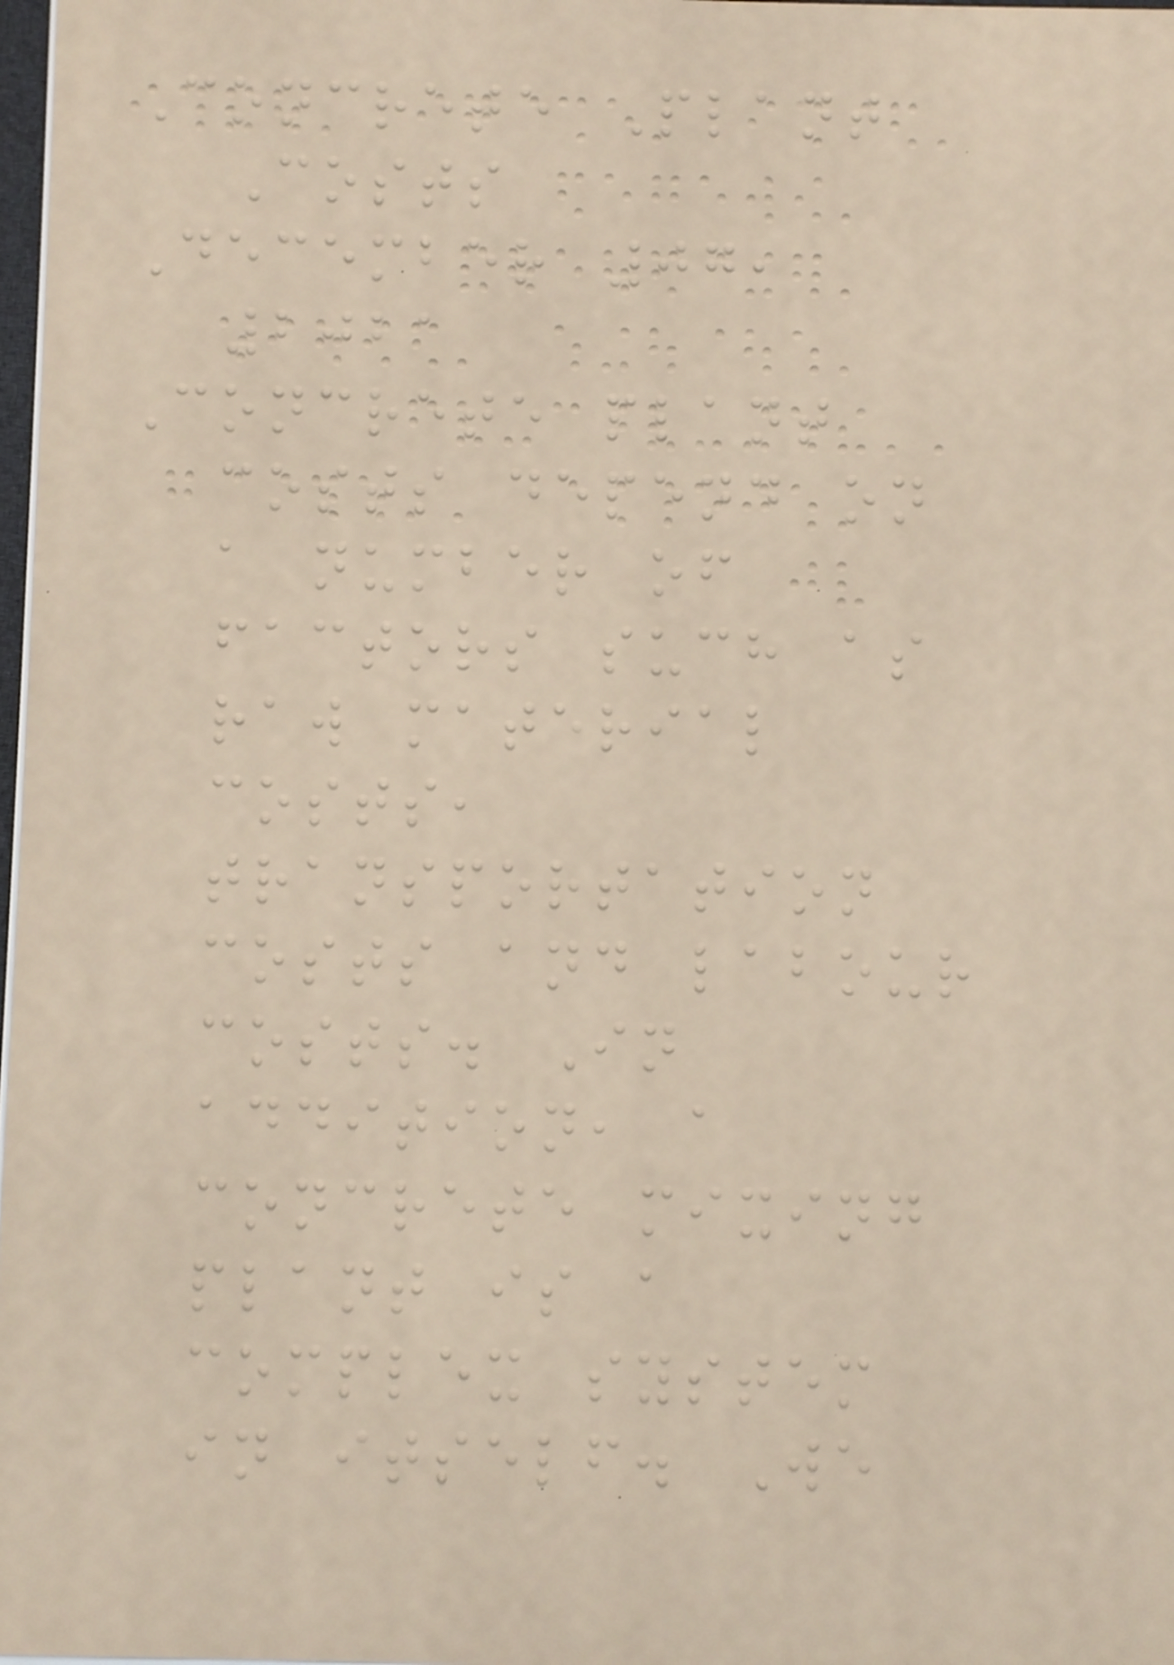Concrete Plant
Costs
December 07,
2021
Concrete plant
costs depend on
a number of
factors such as
raw material
costs,
transportation
costs and labour
costs. In
addition, a
concrete mixing
plant is a
complex system
in itself. We
